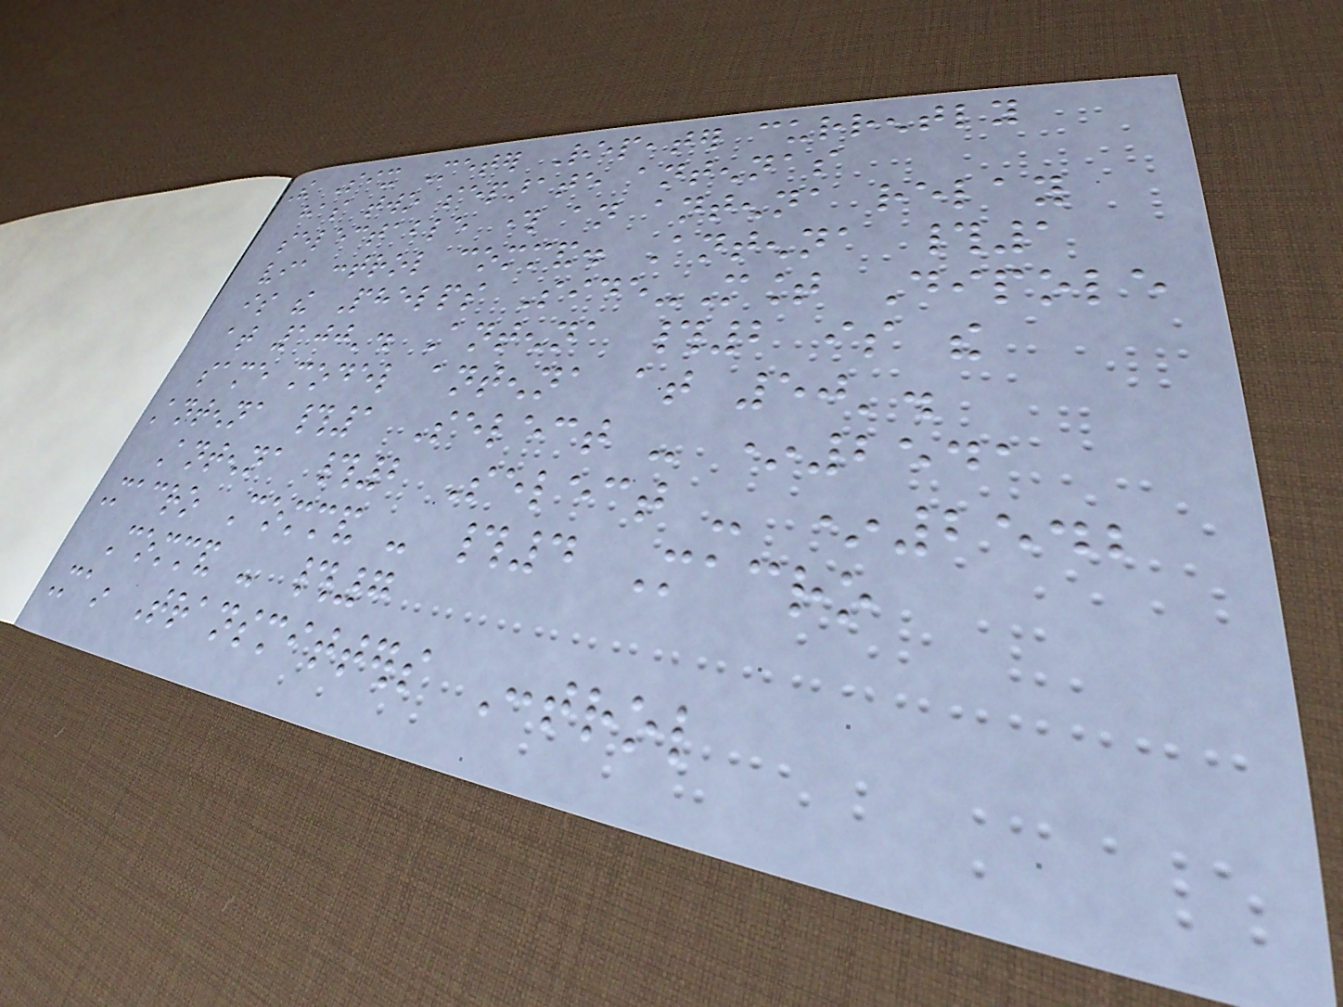The Six Meter Repeater currently
has two separate antennas
selectable through an antenna relay
via control command. Antenna #1
is the Phelps Side-Mount Dipole
at 100'. Antenna #2 is the
same model antenna at 50'.
Antenna #1 Select - *2541
Antenna #2 Select - *2542
Macro Command - #4 Macro
Command - #7
Main Transmitters Control
